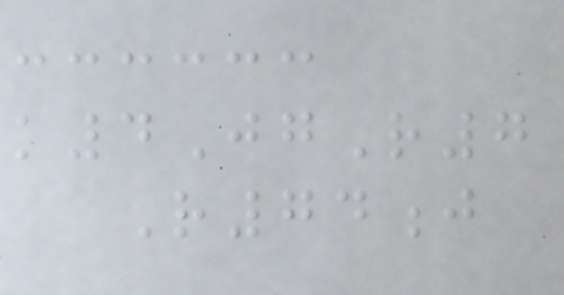k4JgR7
R74j
